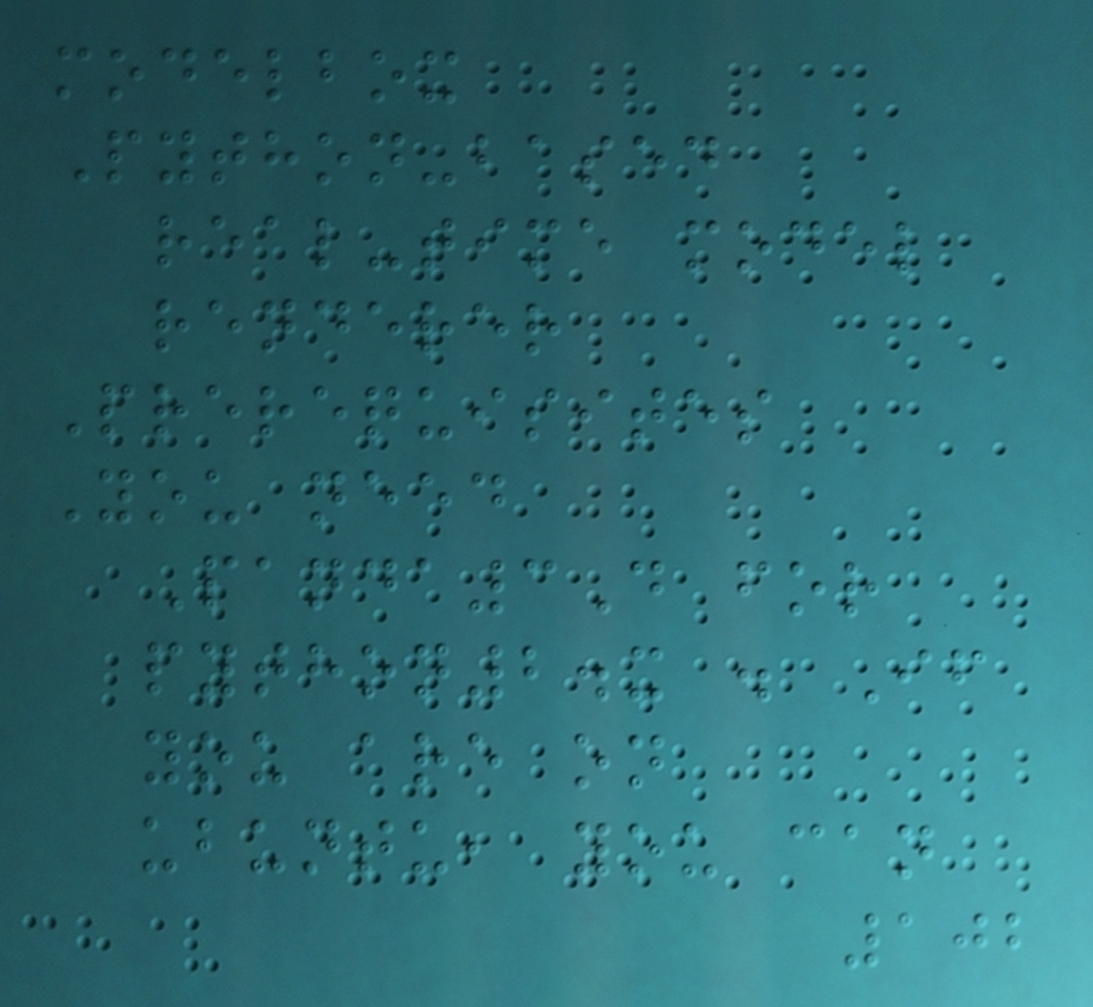modelbox
Python-based
real-time model
renderer
Prerequisites
You need
Panda3D for
python2.x . If
you are on
ubuntu, you can
102
